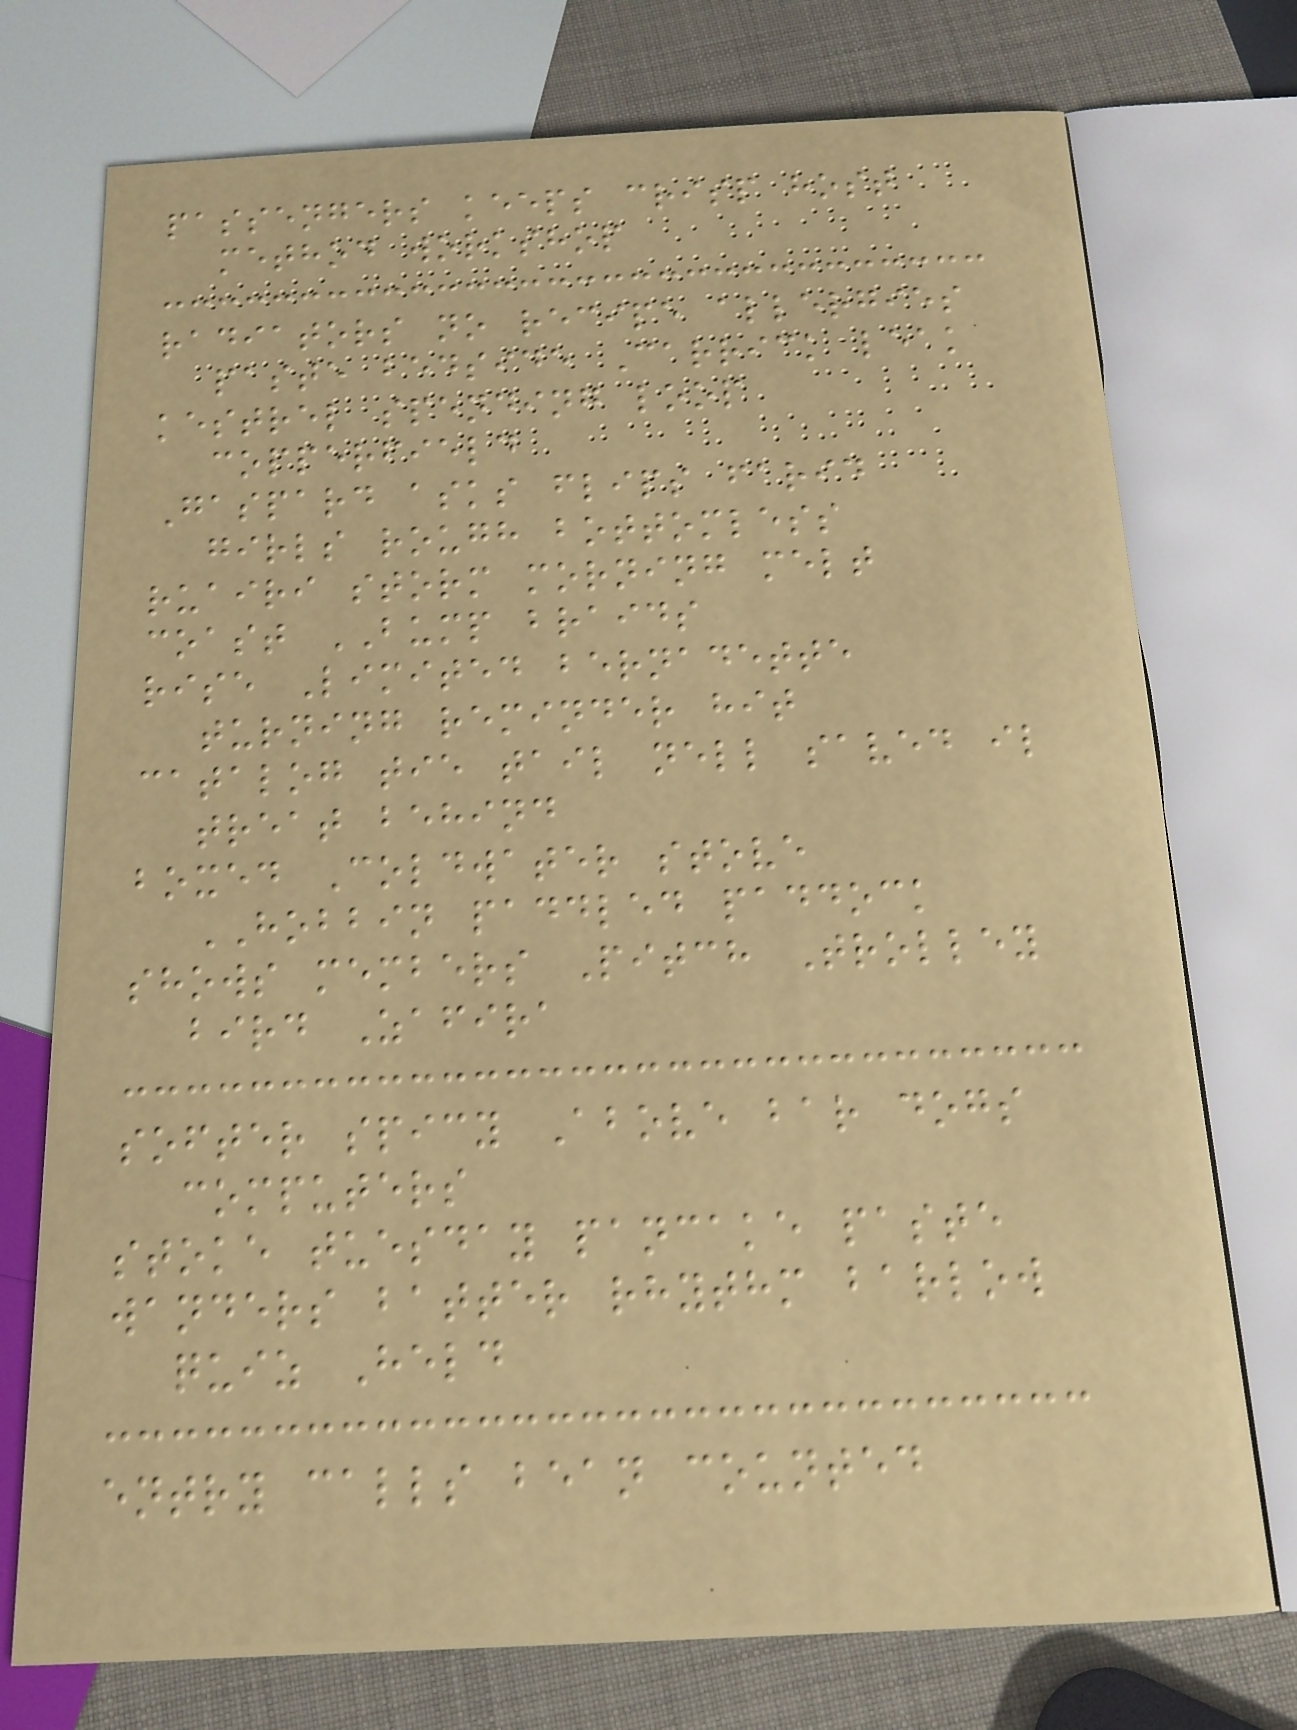passengers keeps crisp host
method workshop
radiators no recipe allergies
paste bedside Carrick leak
kestrel spending loop
copperfield
Gaspard asks flips farid
girls rough bottomless
ruairi storm morning melt
coast BUMP braids
rise Limited bernadette
turning reminder hit
catalog tie tail nell saved il
treat behind
boxed Coldwater stove
HOBBIN paddled paddock
shows members Pitch Trolley
bird Zafira
softer spicy Above bar dogs
computers
stoke tuesday pancake paste
wanders batter rhythm barlow
quiz Held
entry calls bean counted
